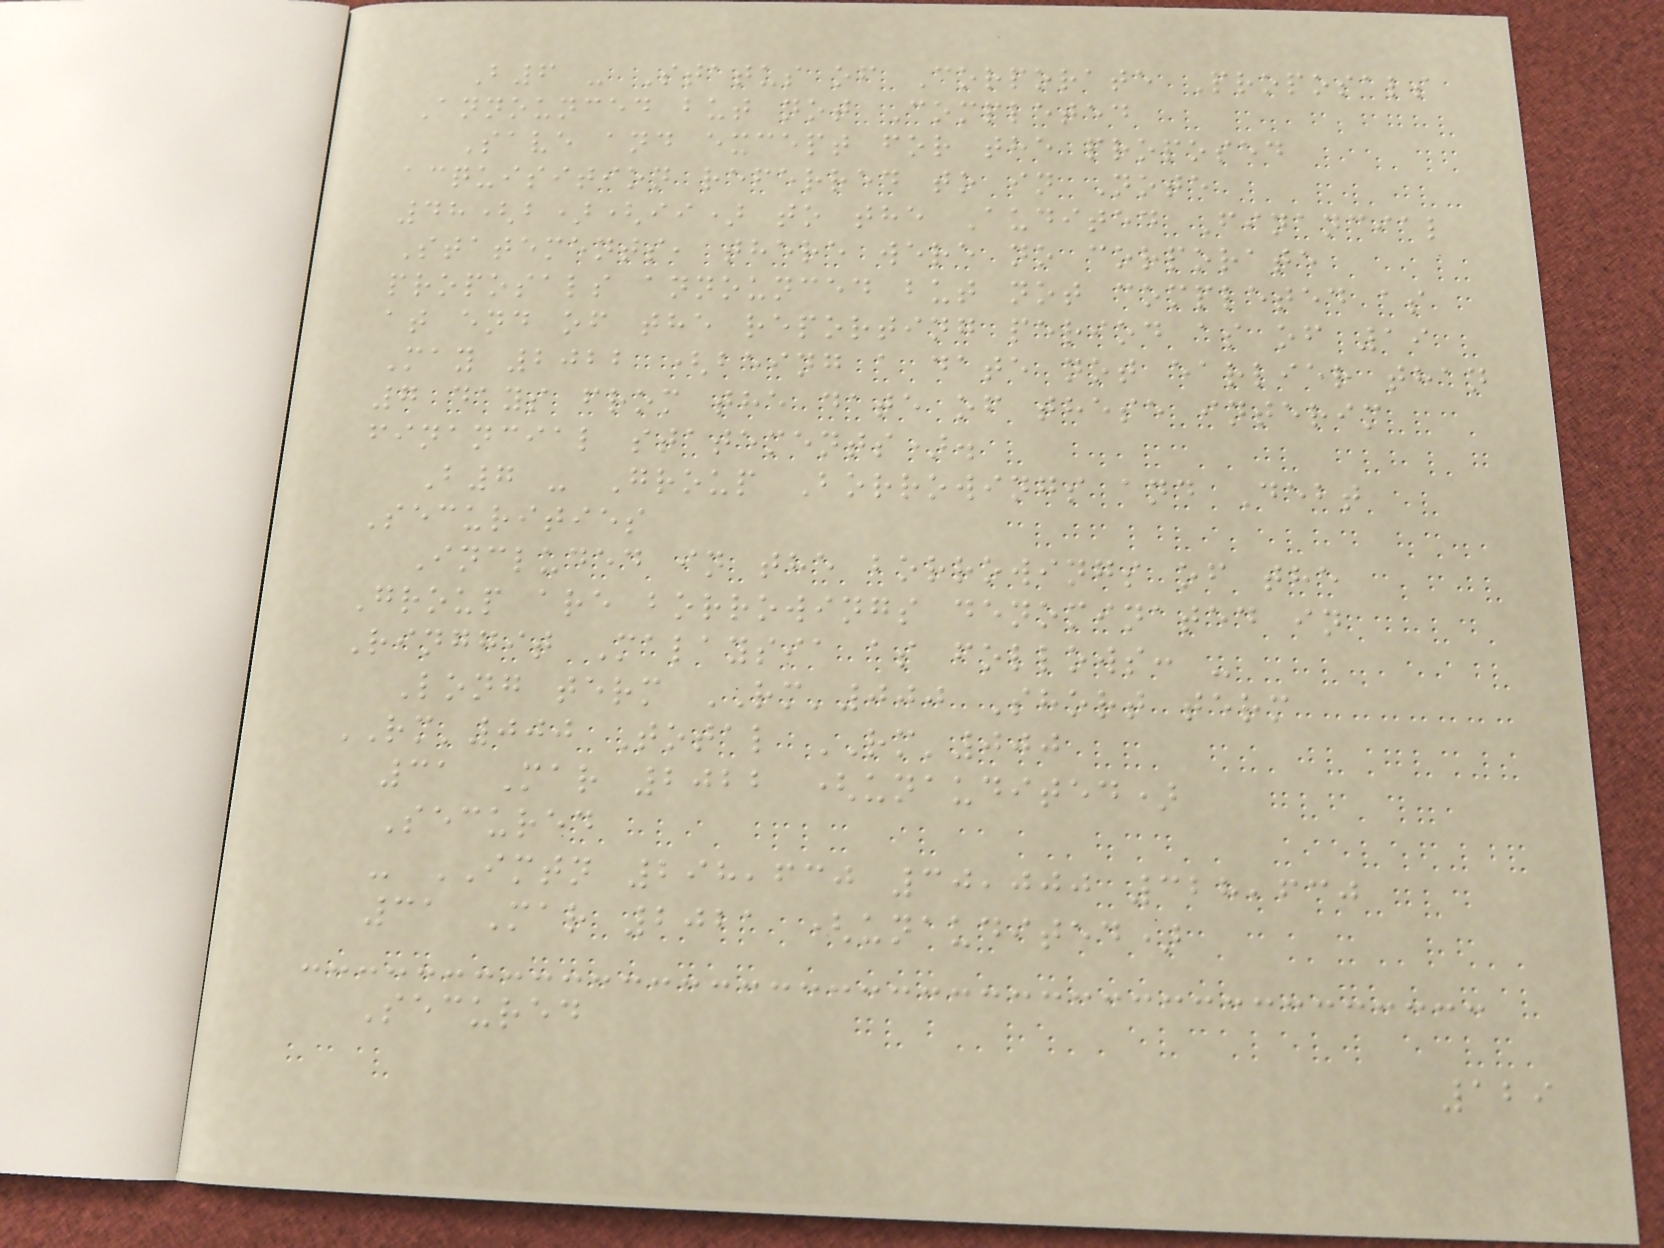B6 - Status of Corporate Proposals
Announced but not Completed
Save and except for the proposed
acquisition referred to in Note
48(b)(ii) to the Audited Financial
Statements, there were no corporate
proposals announced but not completed as
at end of the reporting period as of 19
May 2022 (being a date not earlier than
7 days from the date of these interim
financial statements).
B7 - Group Borrowings and Debt
Securities
Included in the borrowings of the
Group are borrowings denominated in
Ringgit Malaysia as follows: -
Long term RM'000 Short term
RM'000 Total RM'000
31 Mar 2022 (unaudited)
Secured
- IMTN 298,630 30,000 328,630
31 Mar 2021 (unaudited)
Secured
129
